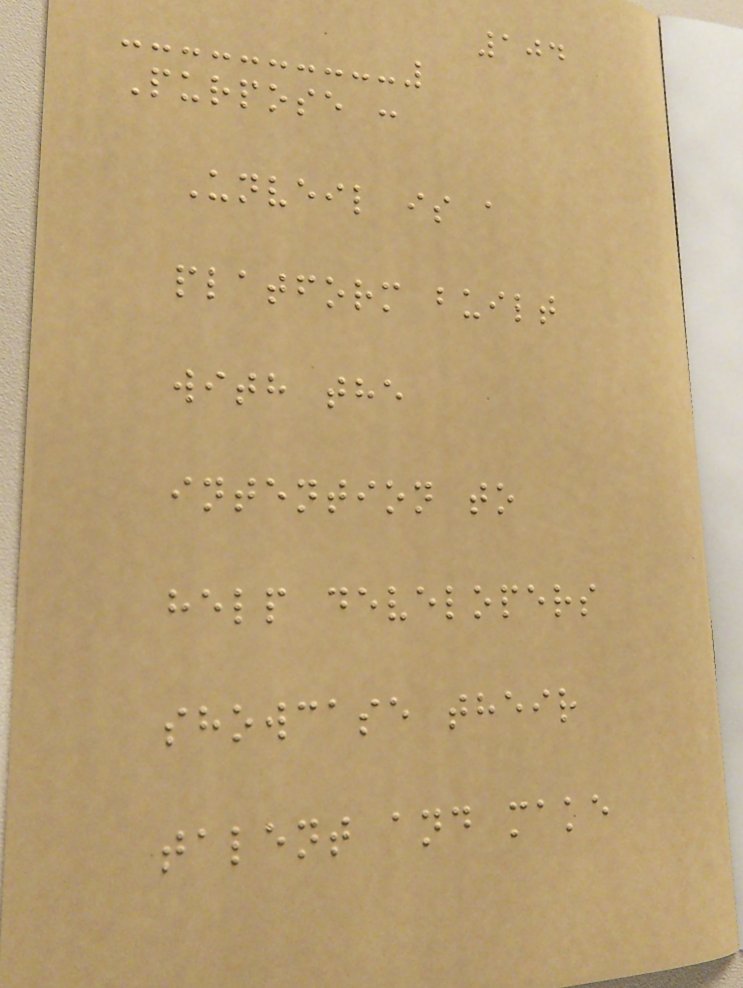104
Purpose :
Unveil is a
platform built
with the
intention to
help developers
showcase their
talent and make
